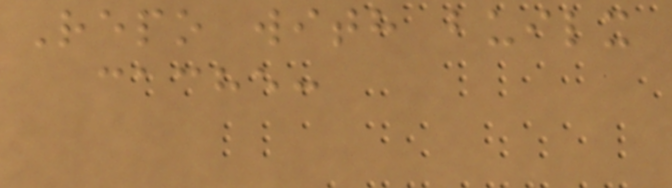Repo with builx
cache:
